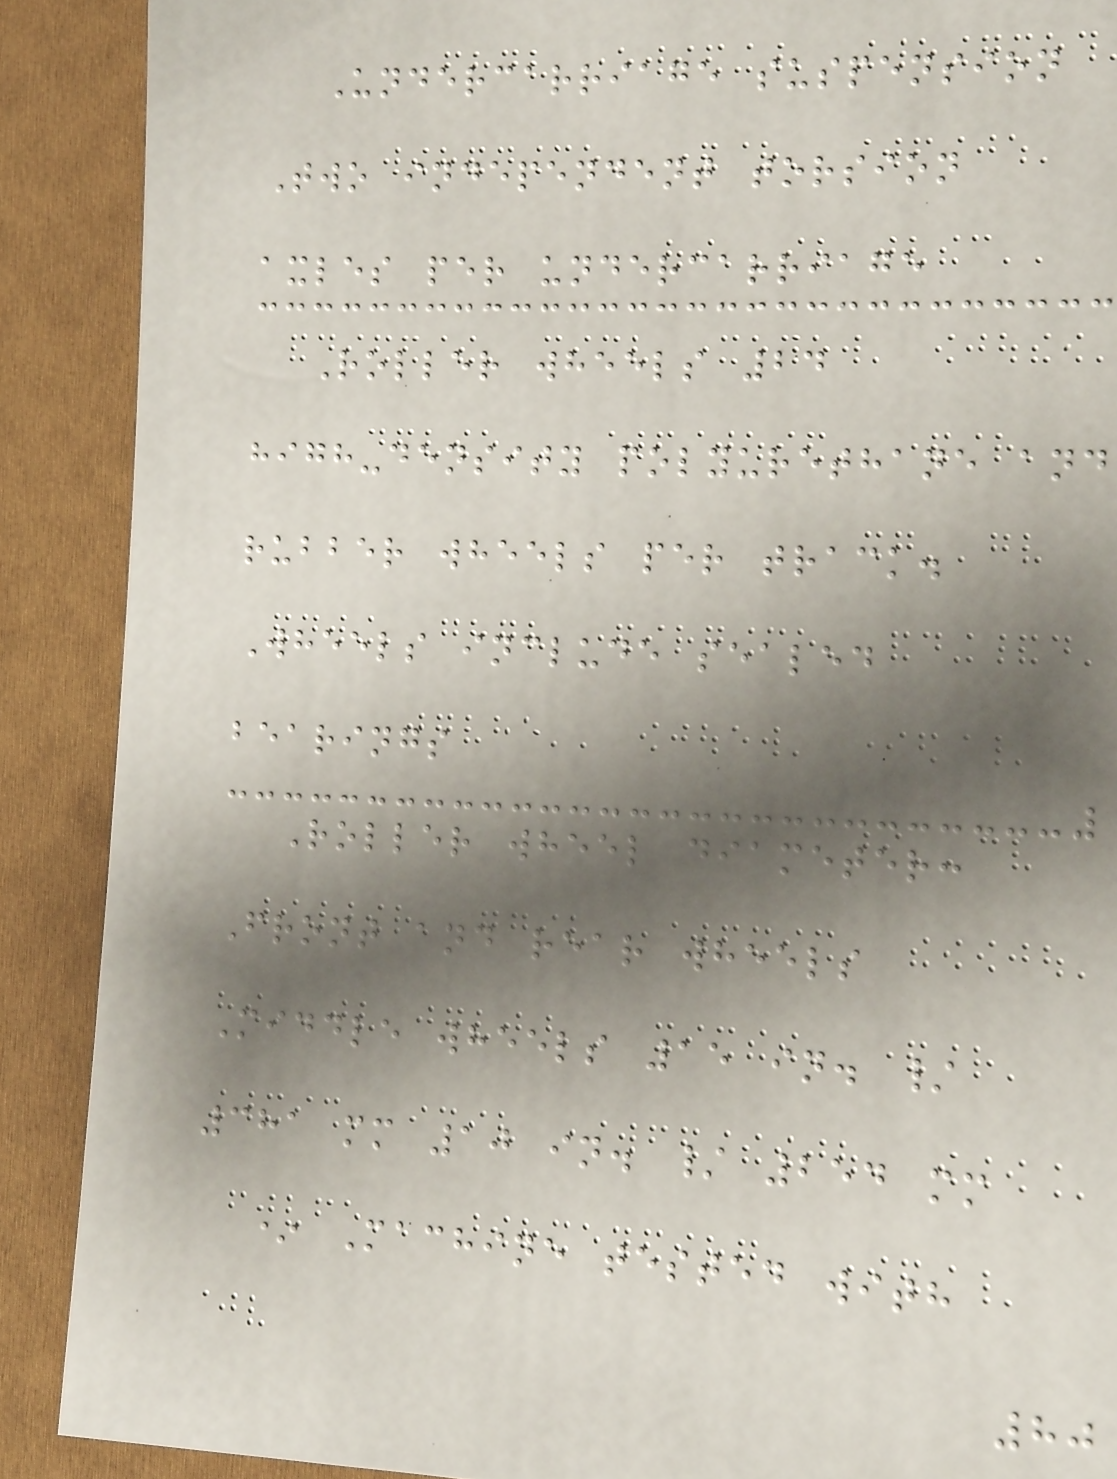Undercarriage suspension
Two independent torsion
axles per undercarriage
Roller wheels 24
high-density polyurethane and
rubber wheels per track.
Wheels include sealed
bearings
Roller wheel diameter:
Front and rear wheels
Middle wheels 15 in. /
381 mm 10 in. / 254 mm
* Machine tested with
80
